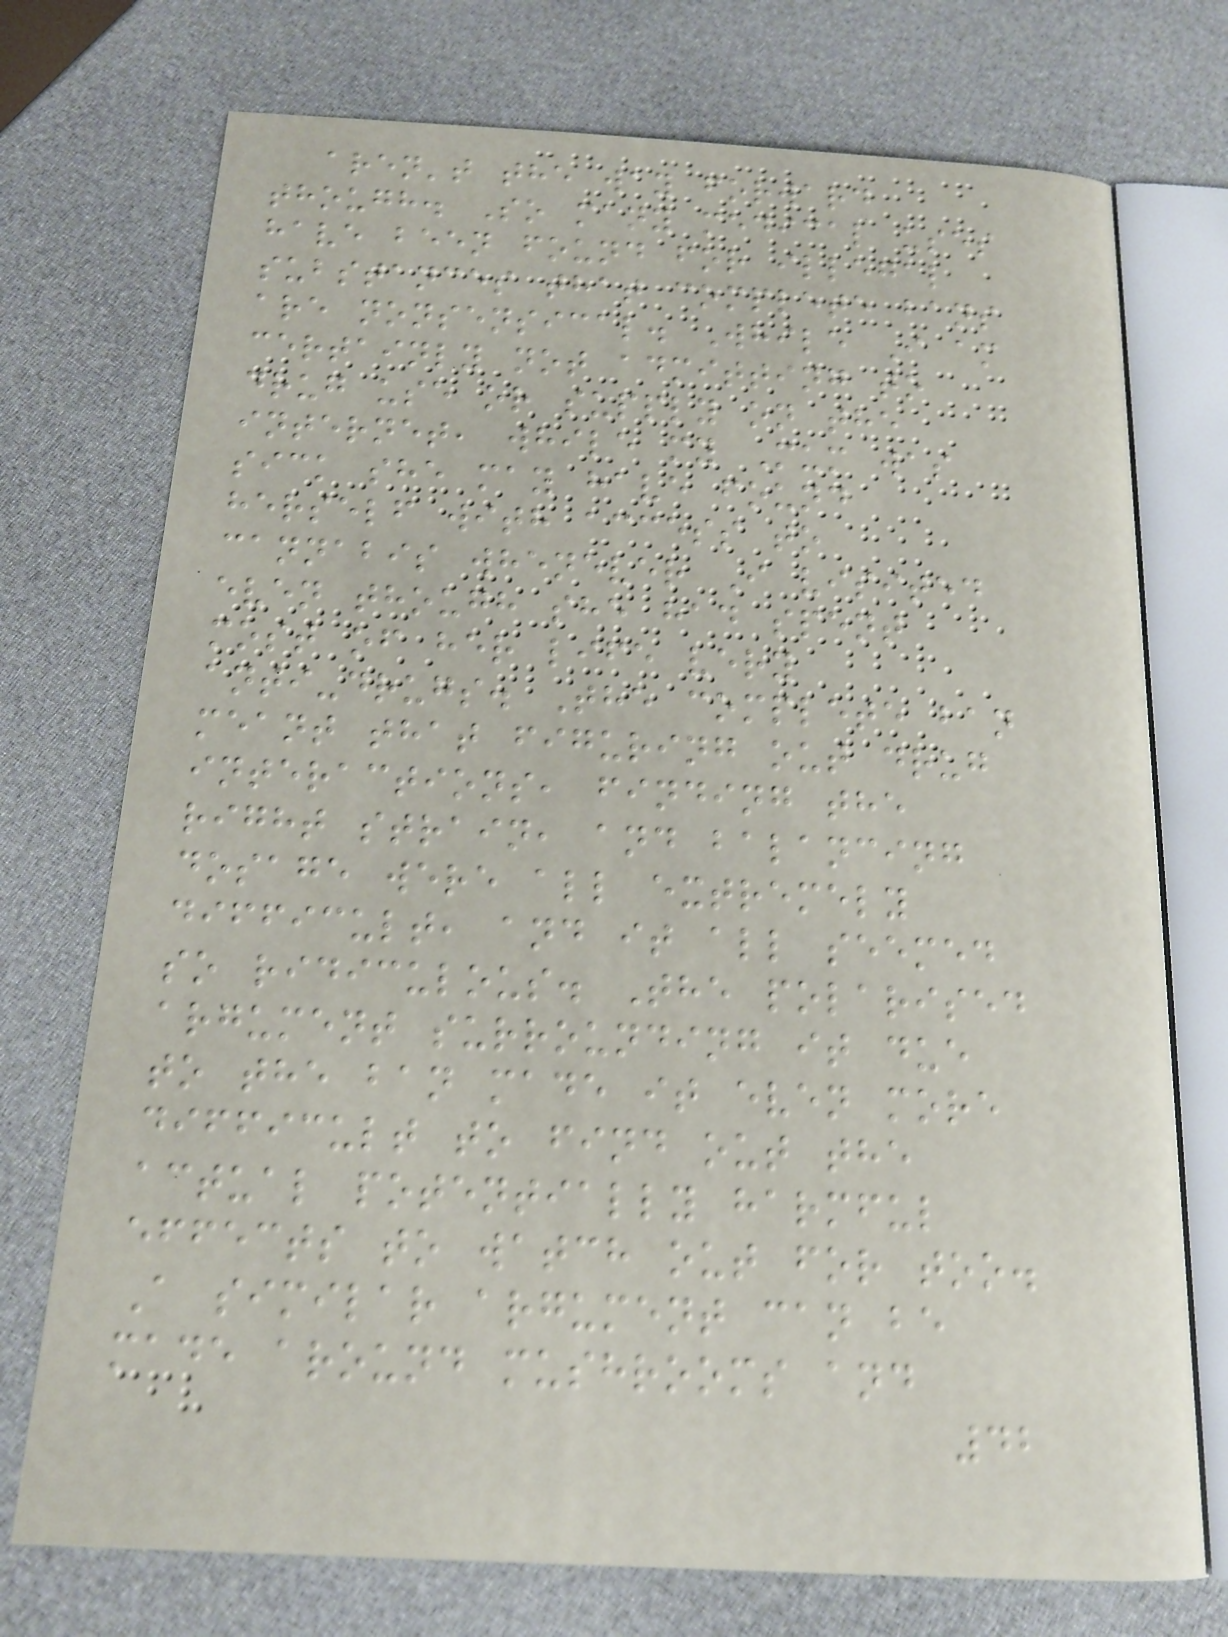aren't the way forward
though. So many medical uses
have been found for illegal
substances that complete bans
are nonsensical. While I am
certainly not admitting to
drug use or supply on the
internet, while my Mum was
sick she may have found
herself with access to
cannabis whenever I visited
even though she had spent
most of her life very
anti-drugs. The complete ban
meant that figuring out drug
interactions, finding the
right strain, and balancing
dosage were all extremely
difficult, and it all seemed
so ridiculous. The polarised
argument surrounding it due
to the ban made it even more
difficult to find out the
actual potentially harmful
effects to watch out for too.
A similar argument can be
made around mushrooms and
42
